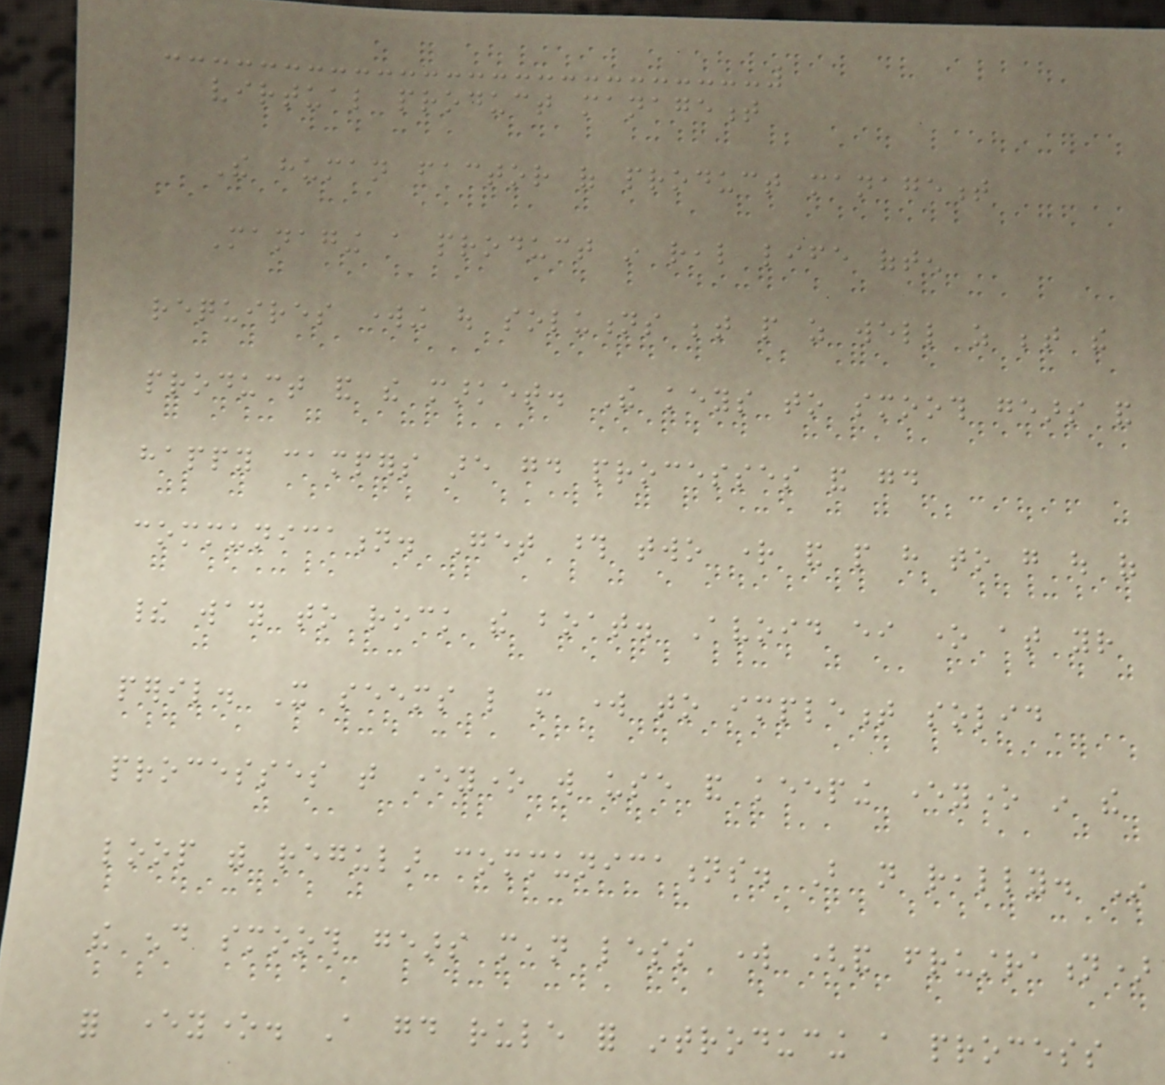virtual product management
The human factor of product management
Managing a product in real life often
requires working out solutions between people as well as between the
product and the market. The keys to smooth gears and
happy campers are good processes and good
communication. Get those two right and people have to go out of
their way to rock the boat. Avoid either one at your
peril. It seems like more work to implement solid
processes that everyone will use and keeping everyone in the
loop with regular communications. But not really. In
the end smooth gears mean less work (and frustration)
for everyone. A good rule for introducing a process
